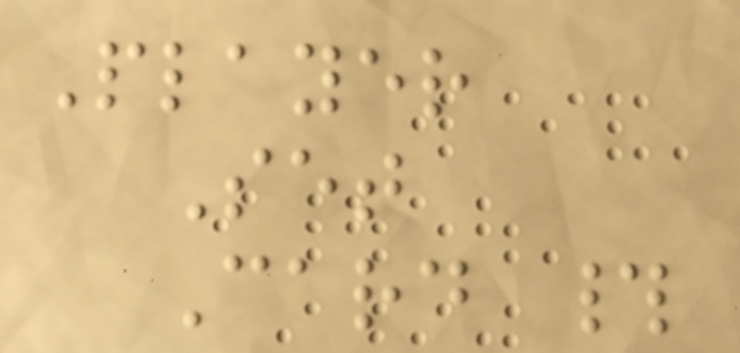Player
Set
Card #
